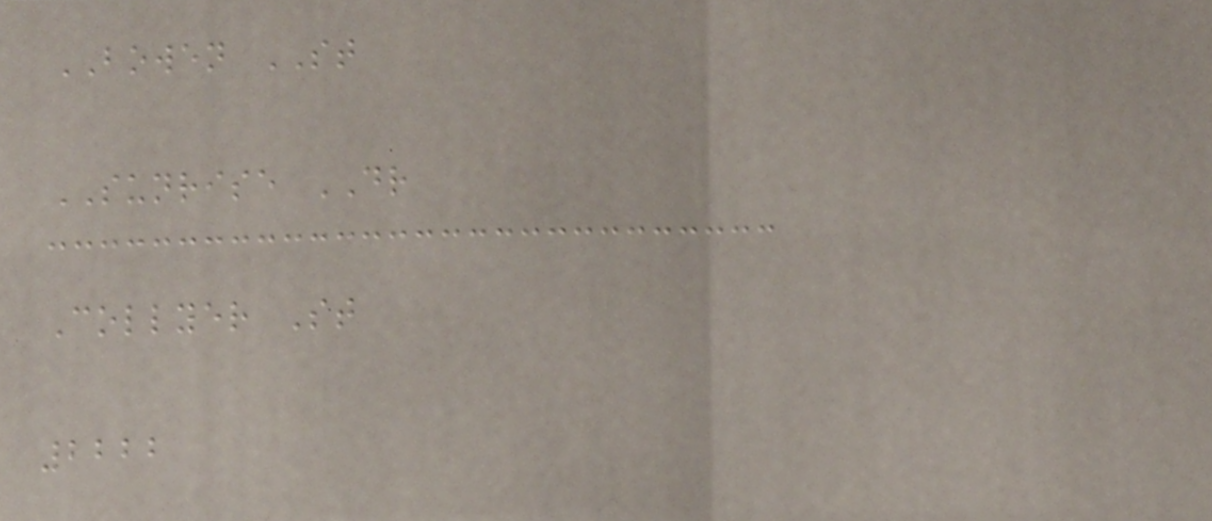BOWEN ST
SUNRISE DR
Collyer St
2222
